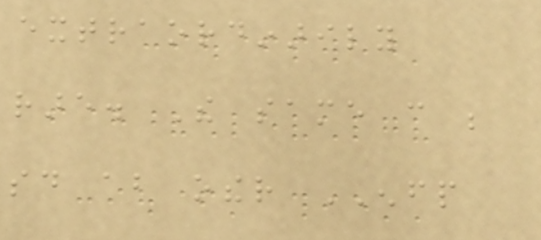extraordinarily
rare. The same can be
said about other ENFP
